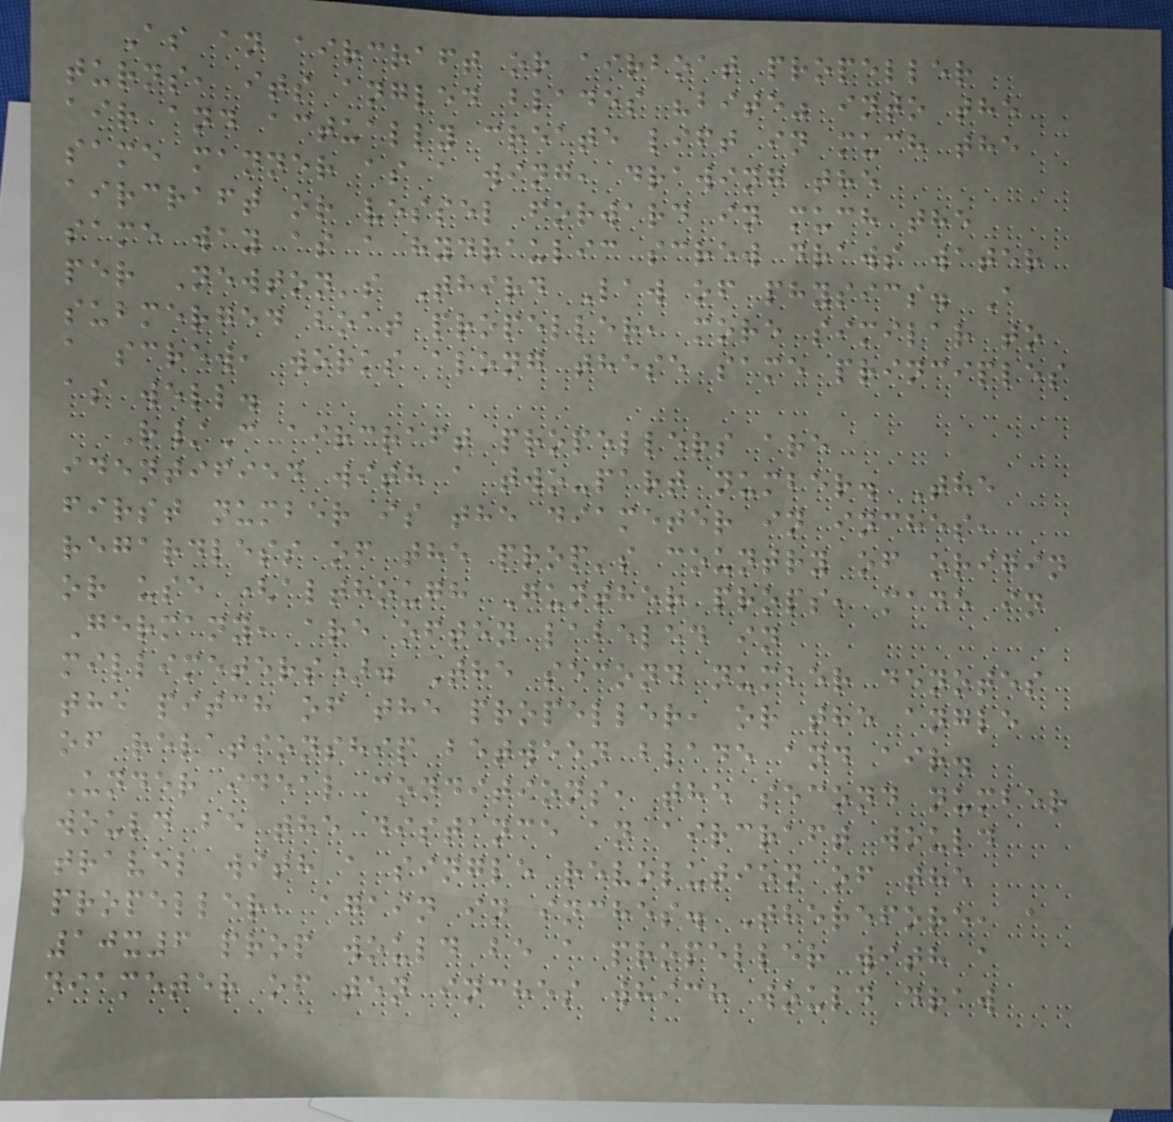As an aircraft or airboat propeller
turns, its angled blades "bite" into the
air and actually create lift in much the
same manner as a wing, drawing the
aircraft or vessel forward in much the
same way as a hydraulic screw draws water
per Newton's Third Law of physics. A
submerged boat propeller, more similar to
a screw, works along these same principles
as well.
R/C aircraft propellers are
identified with a two-part number. The
first number is the diameter in inches,
regardless of the prop's country of origin
or use (although Gunther props, made in
Germany, are often labeled in
millimeters). The second number denotes
the pitch of the propeller, or the angle
of relationship between blade and air.
Under ideal conditions, the second number
would be the distance an aircraft would
travel with a single revolution of the
propeller, again in inches. Therefore, a
10x6 prop would be a propeller with a
diameter of ten inches which would draw
